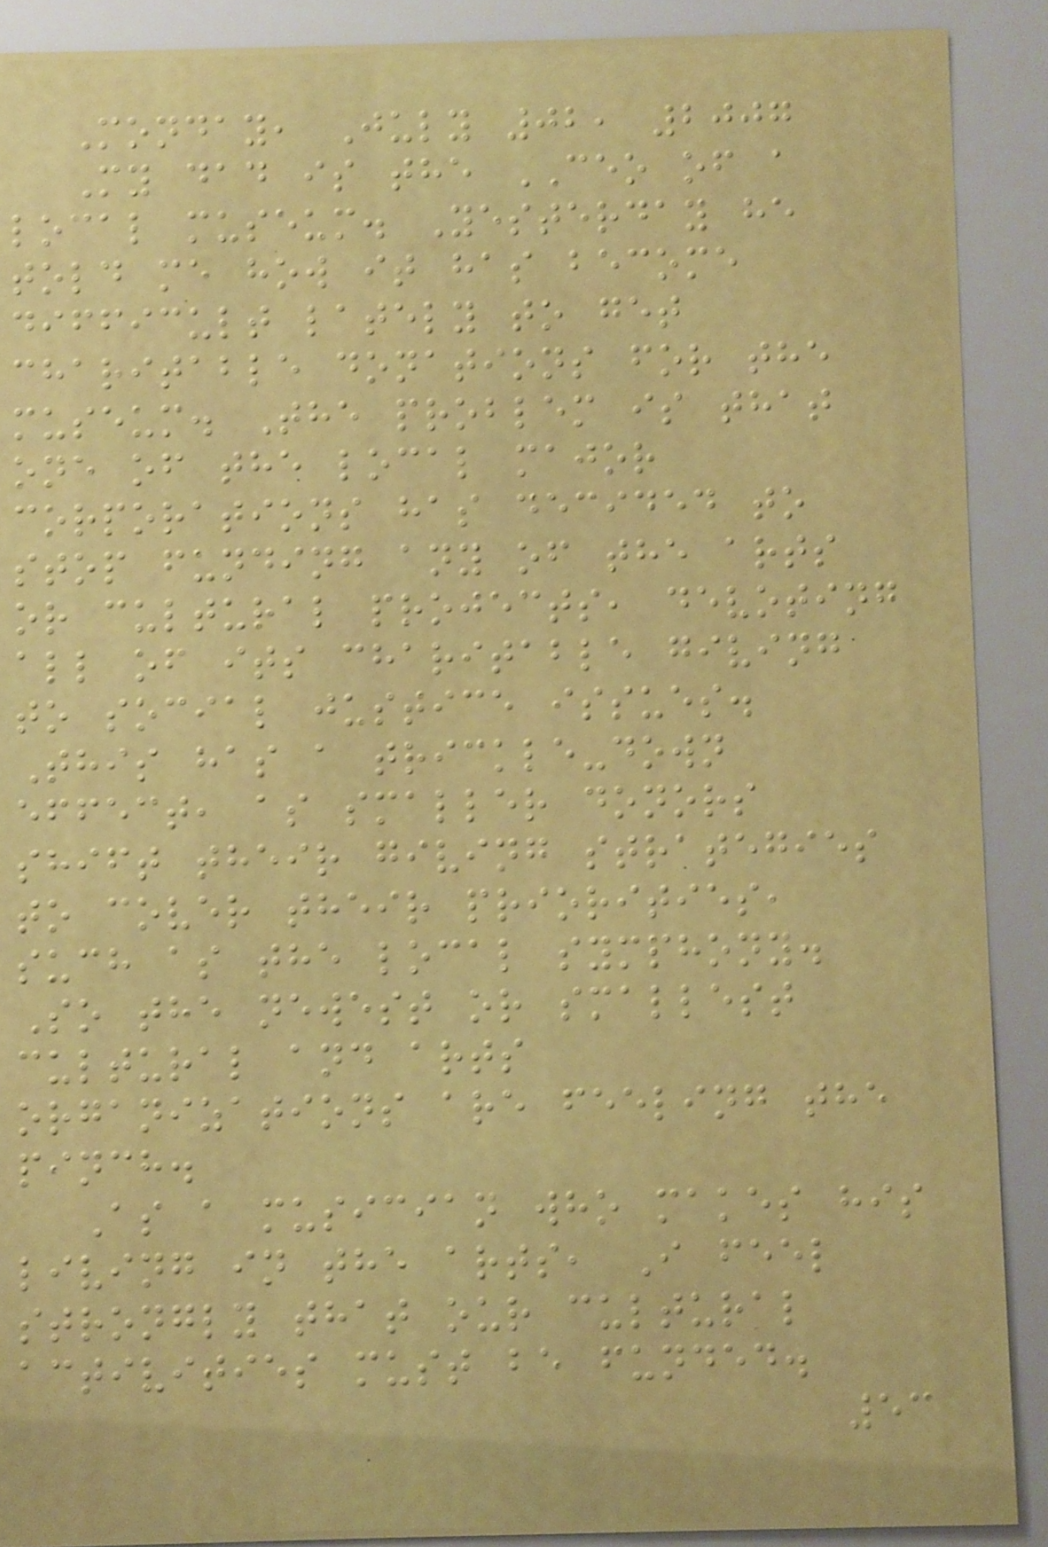Monday, July 02, 2007
My dad is the CEO of a
local museum. Yesterday he
told me how it has become
difficult lately to get
charitable donations for the
museum. The problem is that
one of the local major
corporations has decided to
stop funding any of the arts
or cultural projects, devoting
all of its charitable giving
to social justice issues.
This has a trickle-down
effect, as smaller donors
shift their giving strategies
to cover their priorities,
such as the local symphony.
So the newest or smallest
cultural and arts
organizations are feeling the
pinch.
As a musician who makes his
living in the arts, I feel
strongly that our cultural
activities must be funded.
53
